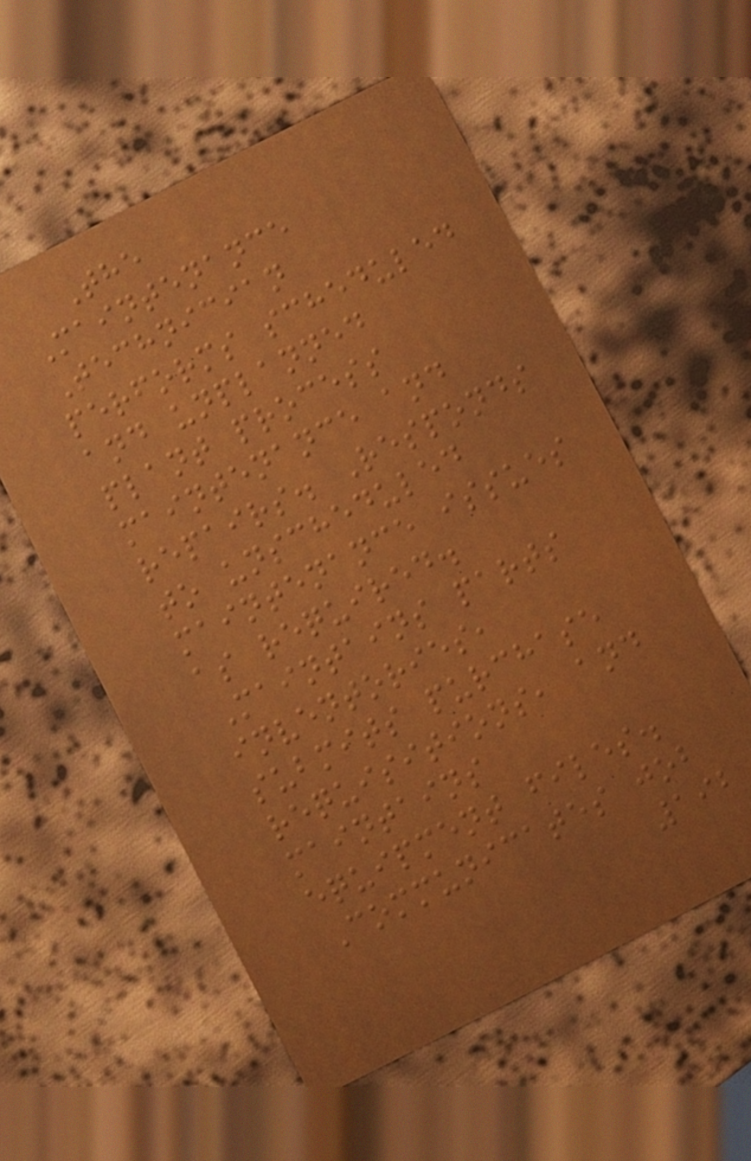The
Maintenance
Technician
performs scheduled
and unplanned
plant process
maintenance and
repairs. Responds
to unscheduled
maintenance issues
as required.
Maintains parts
inventories,
submits purchase
requisitions, and
maintains
equipment files.
Communicates job
192
